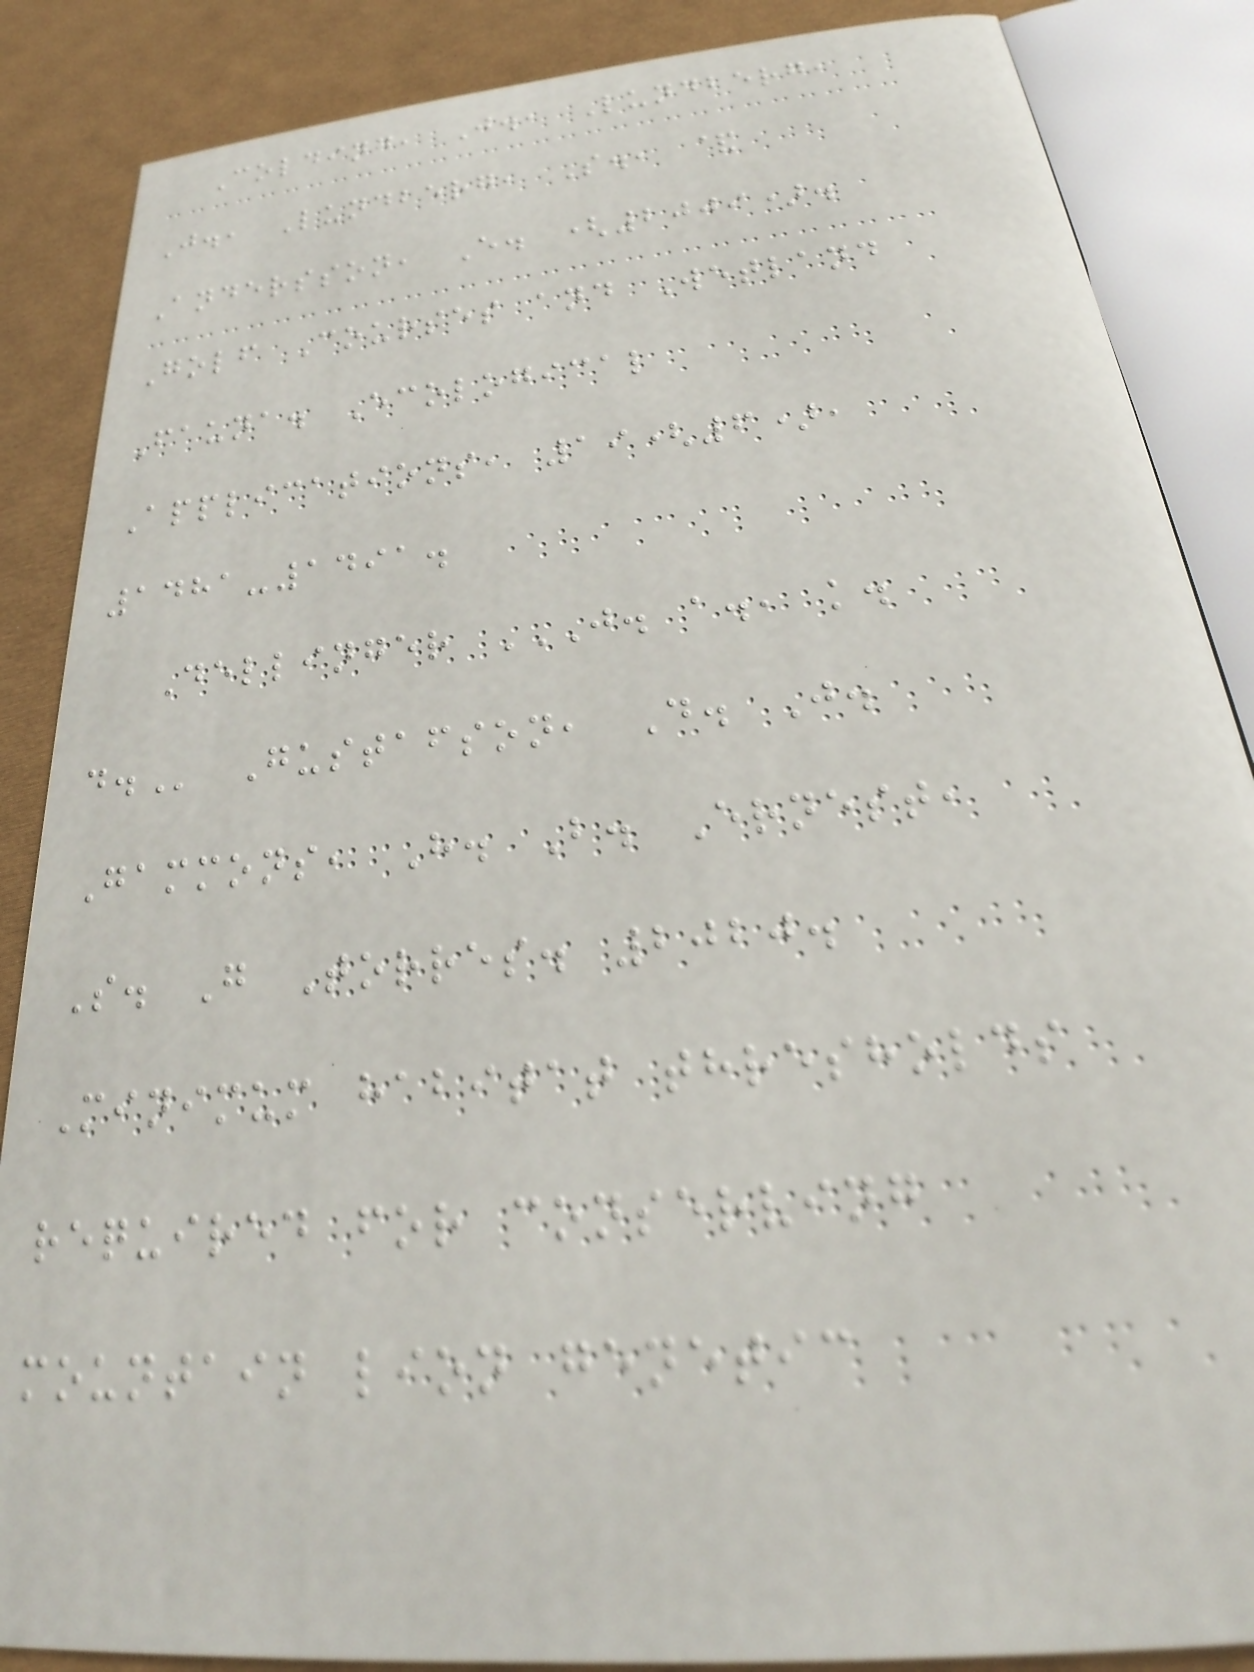Colding, J., Lundberg,
J., Lundberg, S., &
Andersson, E. (2009).
Golf Courses and Wetland
Fauna. Ecological
Applications, 19(6),
1481-1491.
Dellinger J. A., K.
D. Gustafson, D. J.
Gammons, H. B. Ernest,
S. G Torres. 2020.
Minimum habitat thresholds
required for conserving
mountain lion genetic
